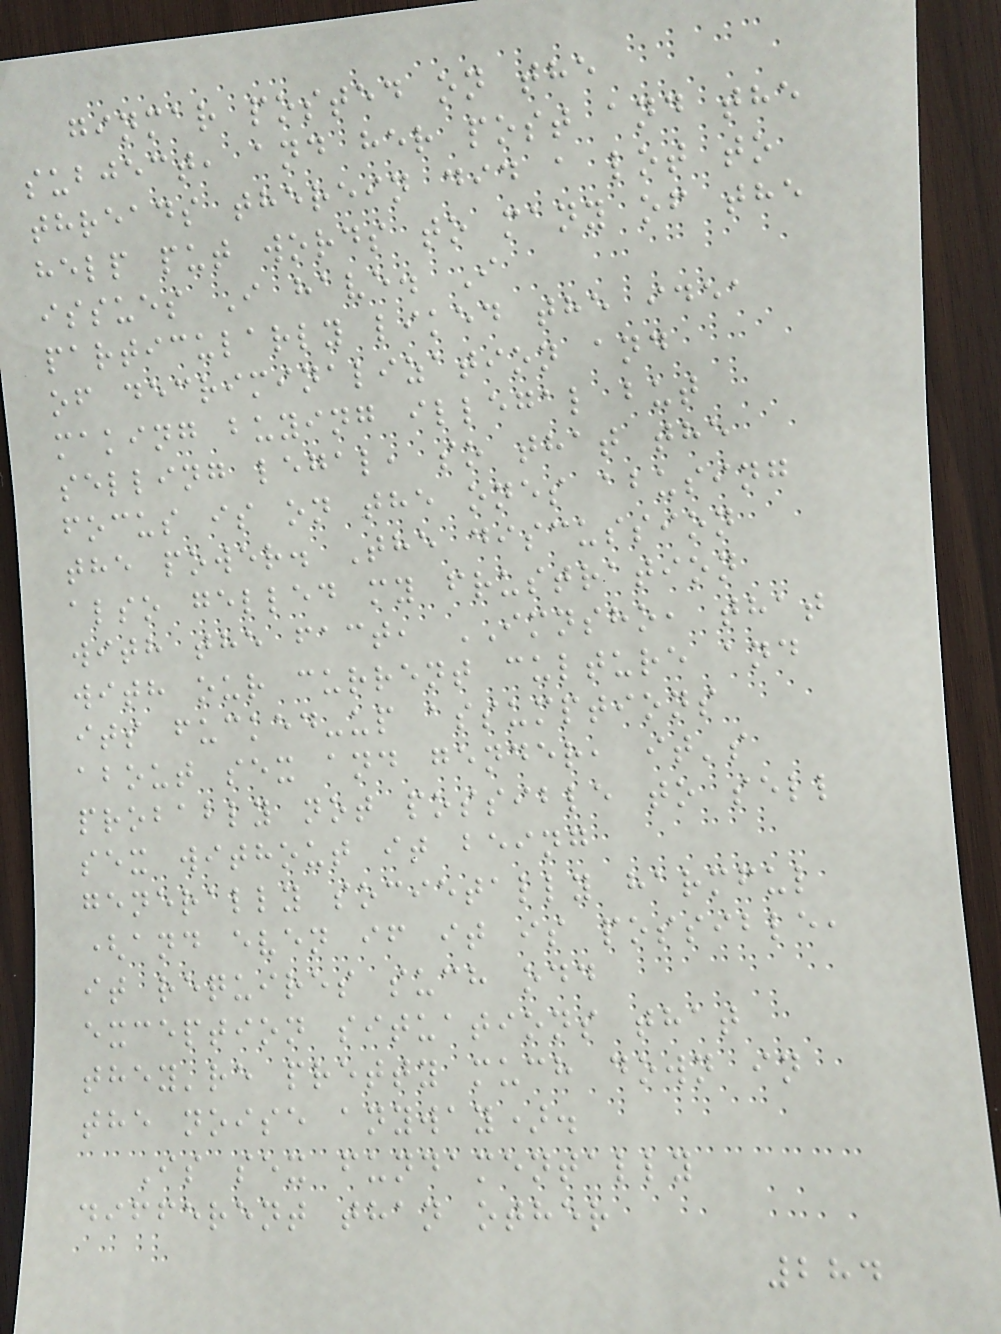ginmar posted on the
subject, and her post and the
threads therein did a lot to
help put words to many of the
issues I have. I
particularly liked the idea
of decriminalization and
making buying illegal but
selling legal, so that the
focus is on the ones abusing
the power. The discussion
also gelled my frustration
with the fact, IMNSHO, that
with our current culture and
its fucked-up assumptions
about sex and gender, it's
probably not possible to sell
sex without it being
generally societally harmful
(and even if it is possible,
it requires such odd
exception situations that
they're pretty much down in
the noise anyway).
Is sex fundamentally
different than other
284
